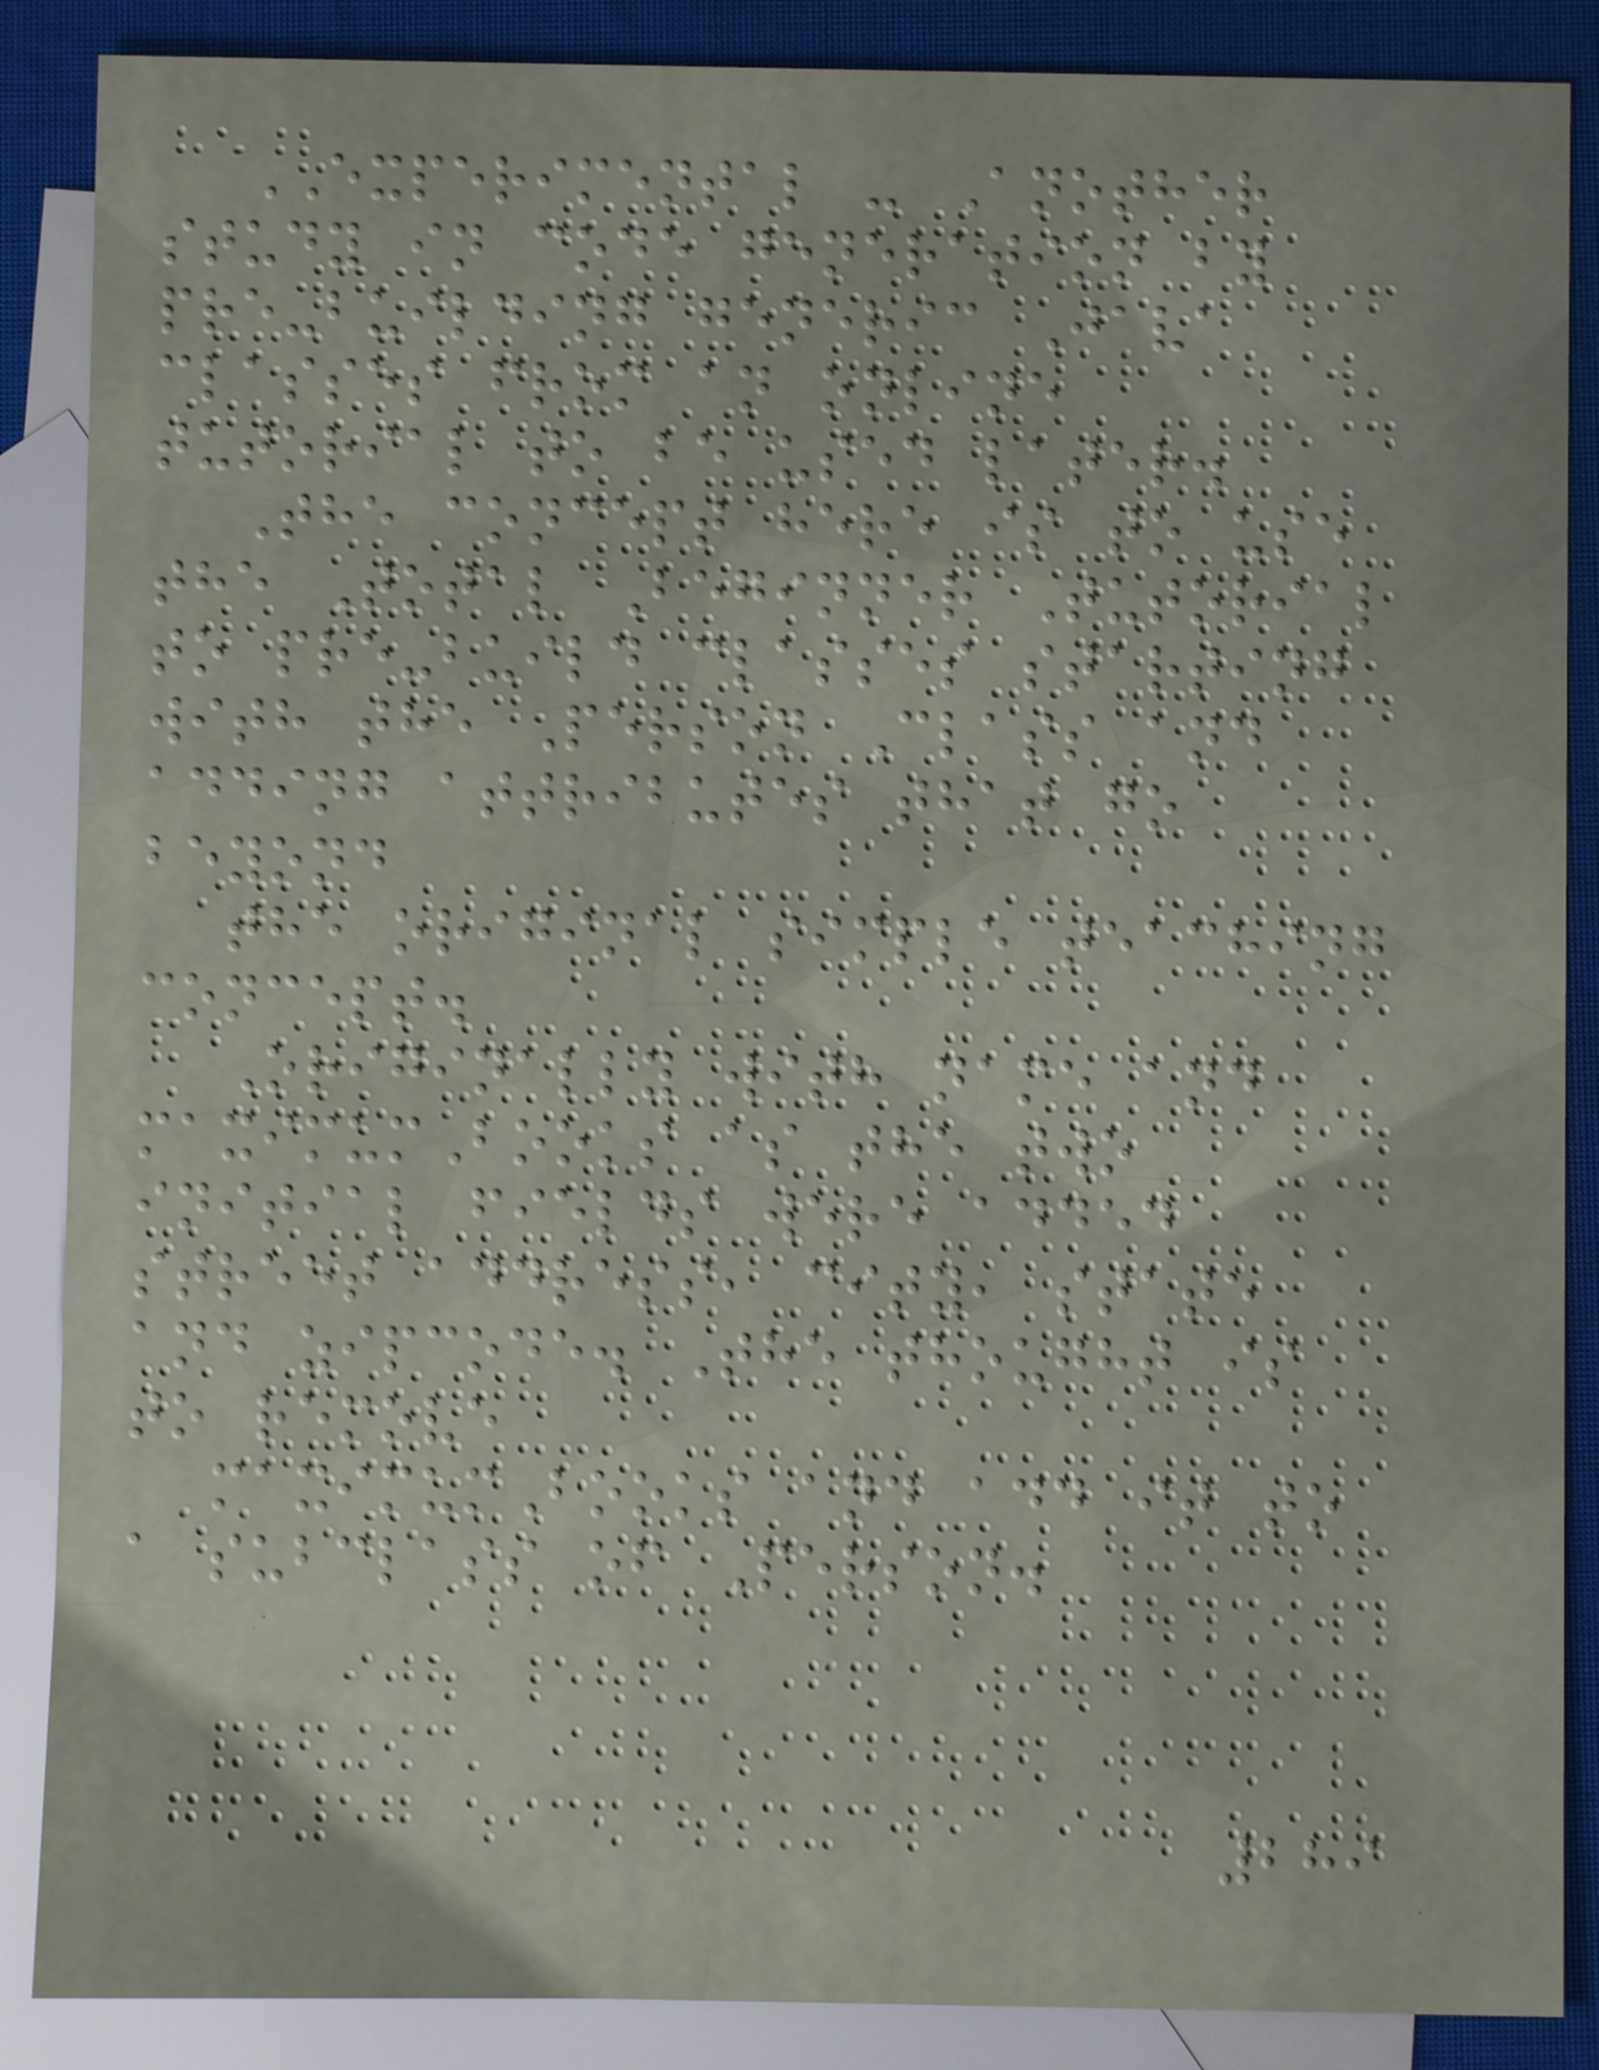EXPERIMENTAL - Another
study in code generation by
pre-building generic Java
classes from an online
tutorial to be used later.
The concept here is to use
the Total Beginner Tutorial
to pre-build classes starting
with the Person Class and
adding attributes that go
beyond
the original simple teaching
concept.
Originally with name and
maximumBooks as the two
initial fields were added
street address, city, state
and zipcode. The thought is
to remove
maximumBooks and add it to
a subclass of Person.
289
